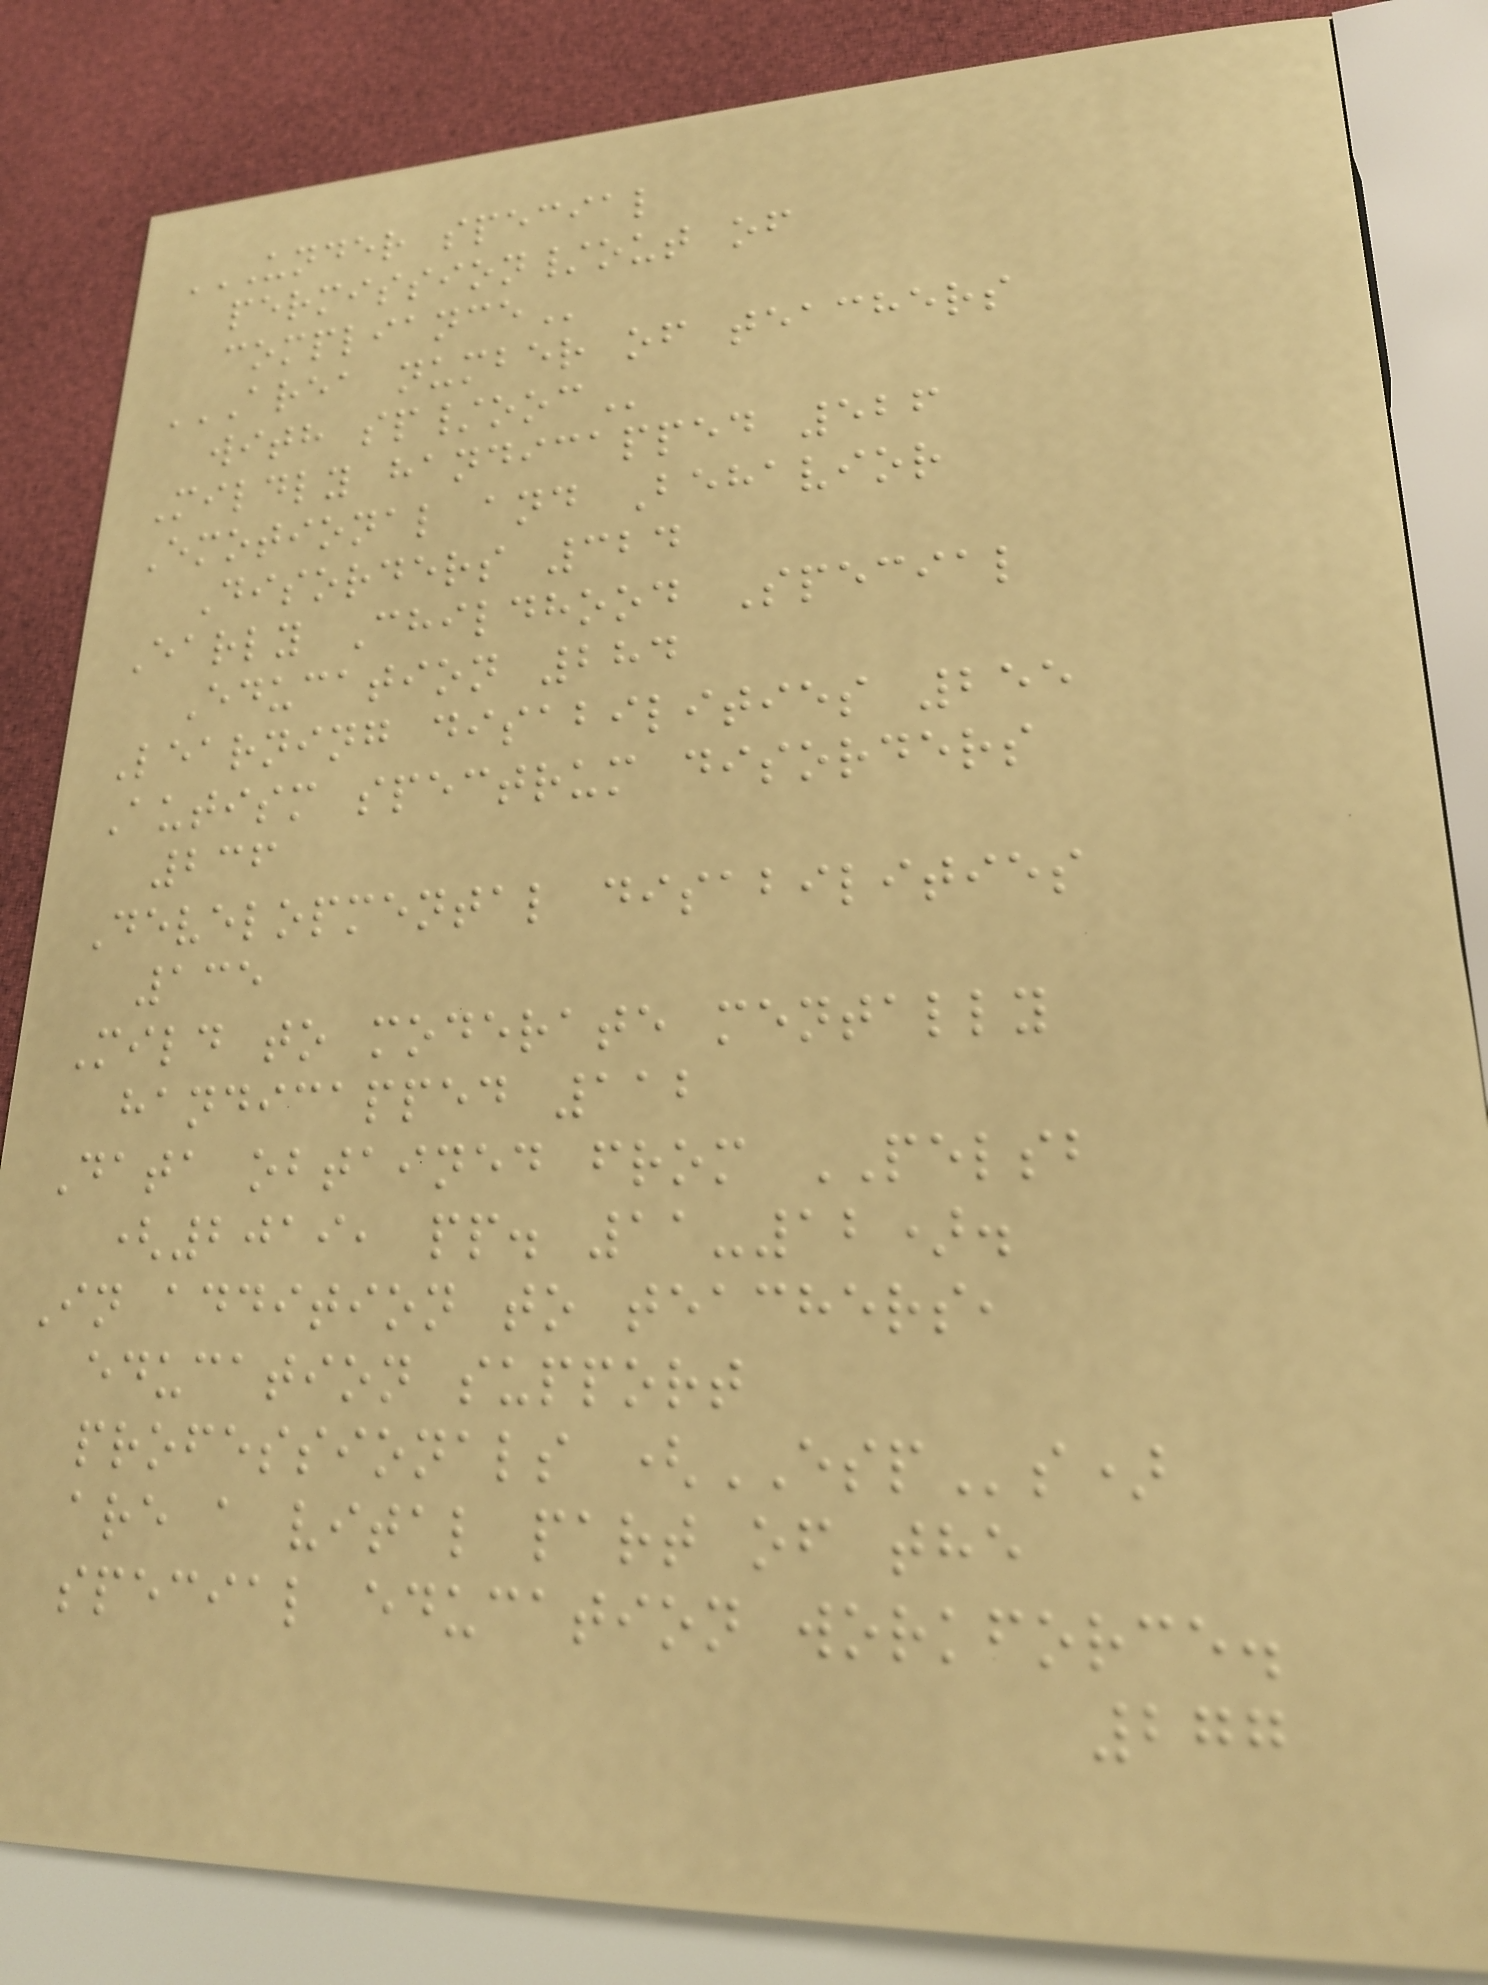UNDER SPECIAL
PERMISSION/OUT OF
COMPLIANCE
AREA NUMBER OF TEACHERS
WITH SP/OOC
Mildly handicapped 526
Emotional and Behavior
Disorders 324
Early Childhood Special
Education 284
Learning disabilities 255
Autism spectrum disorders
236
Developmental disabilities
135
Mild to moderate mentally
handicapped 112
Data obtained from PELSB
(2019, pp. 11-12).
In addition to teachers,
education support
professionals (ESPs)
are a vital part of the
special education workforce.
277
